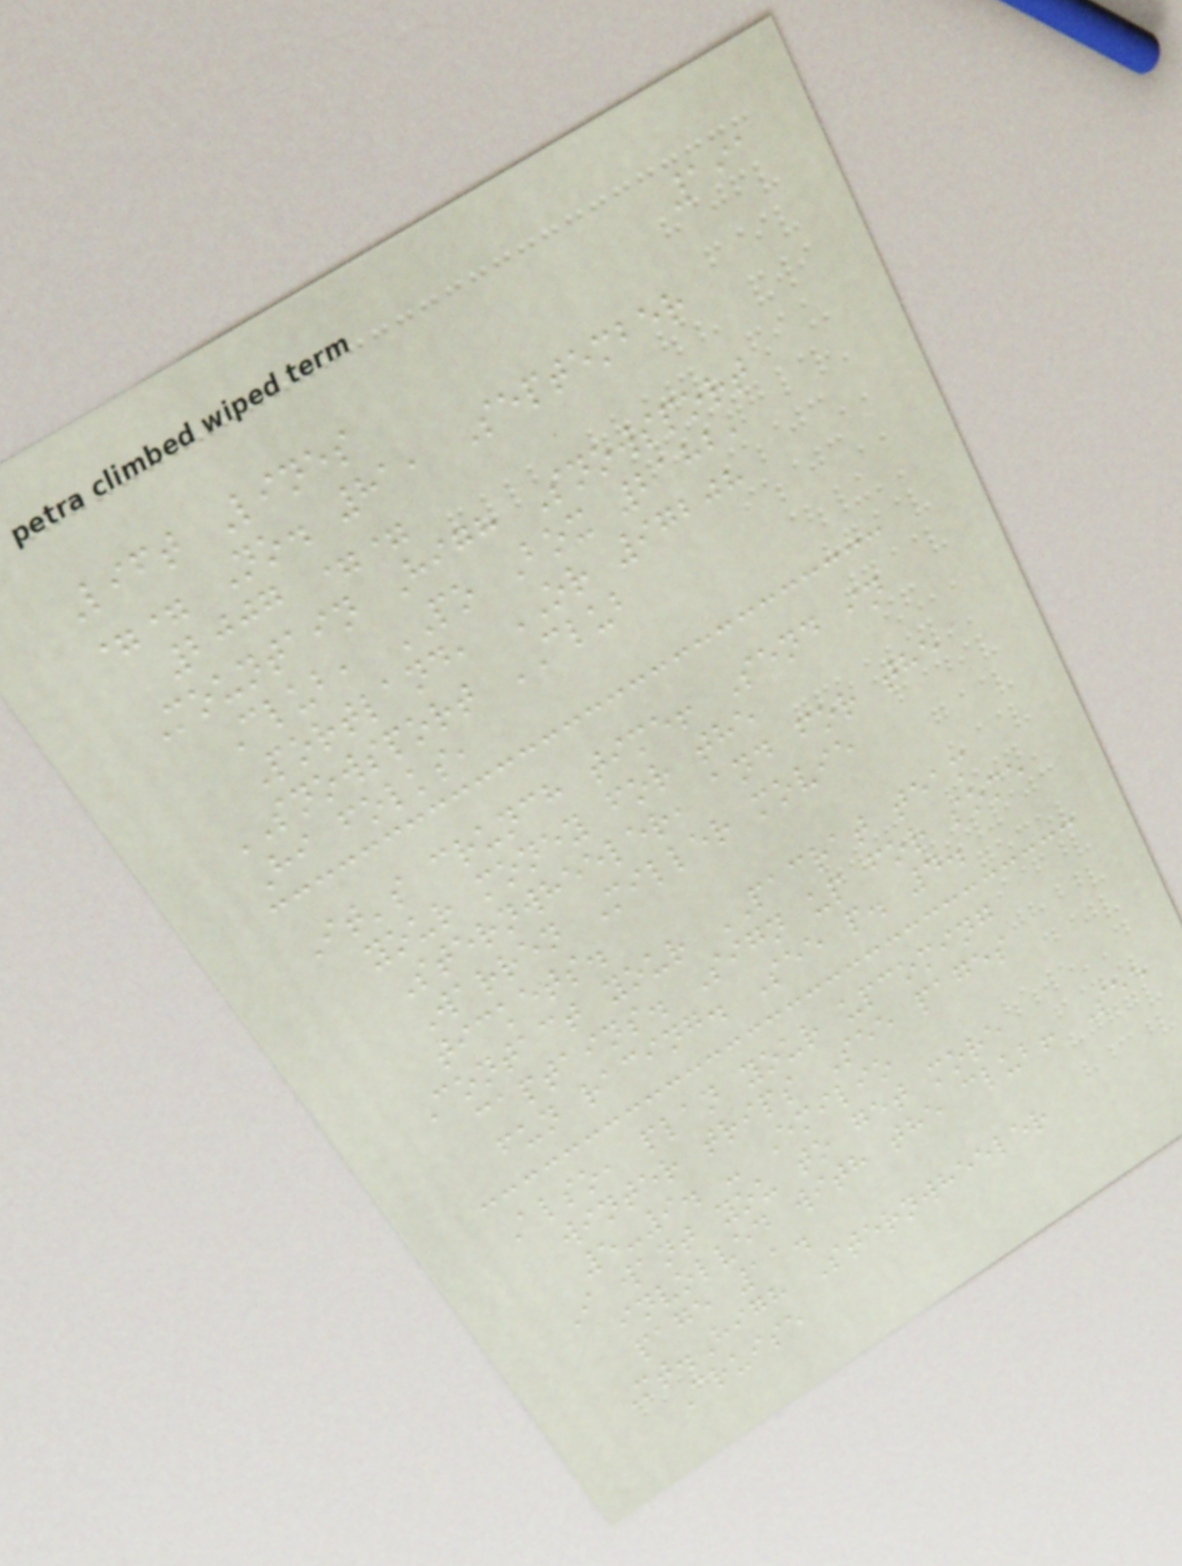191
Lift Lines
== No. 81, September
2007 ==
Mountain High Snowsport
Club, PO Box 2182,
Portland, OR 97208
SNOWSPORT CLUB
Hi folks,
It's crunch time! Send in
your money for the
Sternwheeler, and for the
Warren Miller movie
tickets.
Contact your PACRAT team
captains. Sign up for some
fun racing. See p. 4.
Also, plan your upcoming
winter trips See pages
5-9. - Emilio
I want you to get more
involved with the club! See
page 11.
Mt.High Sternwheeler
Cruise
